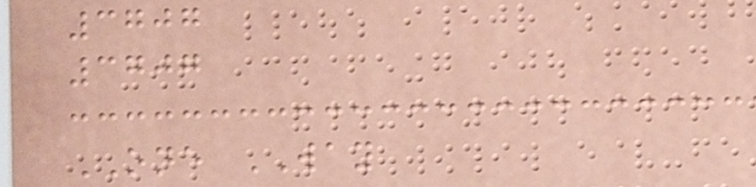3707
3707
ONE WAY
